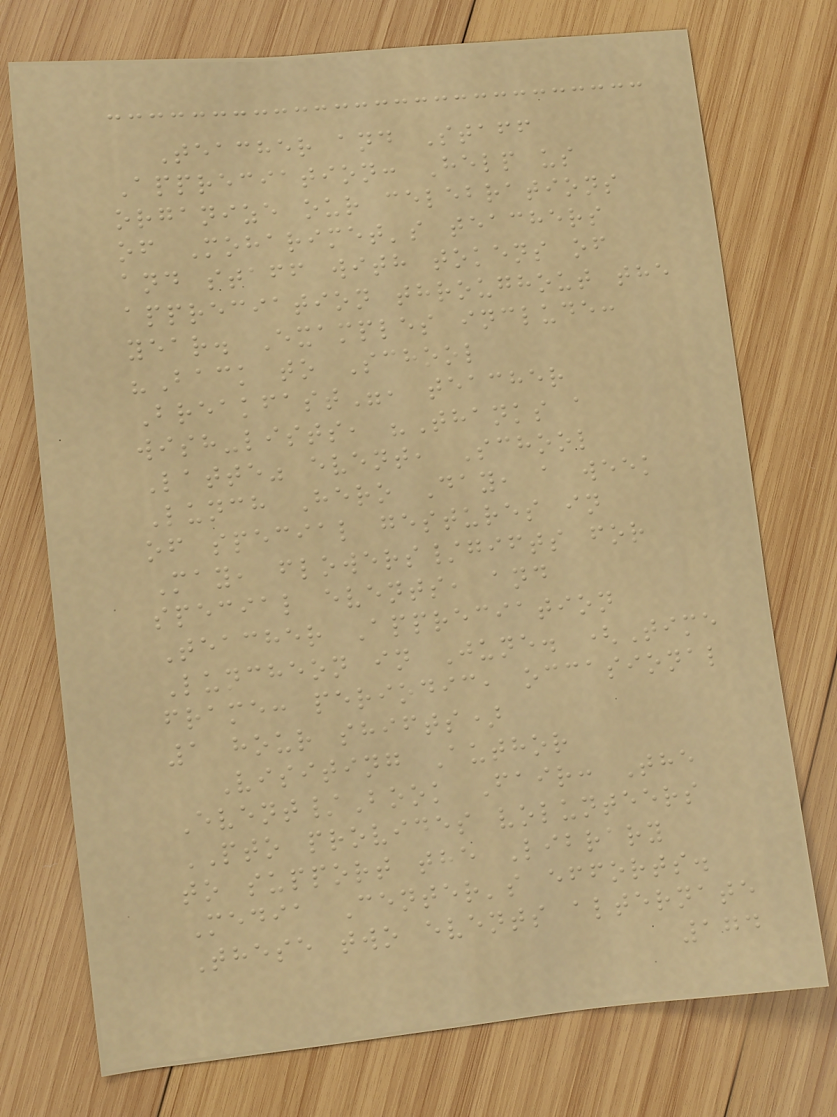Teacher and Staff
Appreciation: Help us
organize our celebrations
of Moharimet's teachers
and staff with tokens of
appreciation throughout the
year. Examples include:
"Back to School
Breakfast", teacher
wish-lists, "Thanks a
Latte" event, School
Lunch Hero Day, a week
of special gestures in
May, flowers/gifts for
special events, and
Teacher Appreciation
Luncheon in June. (Time
frame: periodic, occasional
1 hour shifts)
Visiting Author
Event/Book Fair: The
PTO provides volunteers
to support the Library
Media Center's efforts.
These two events alternate
174
